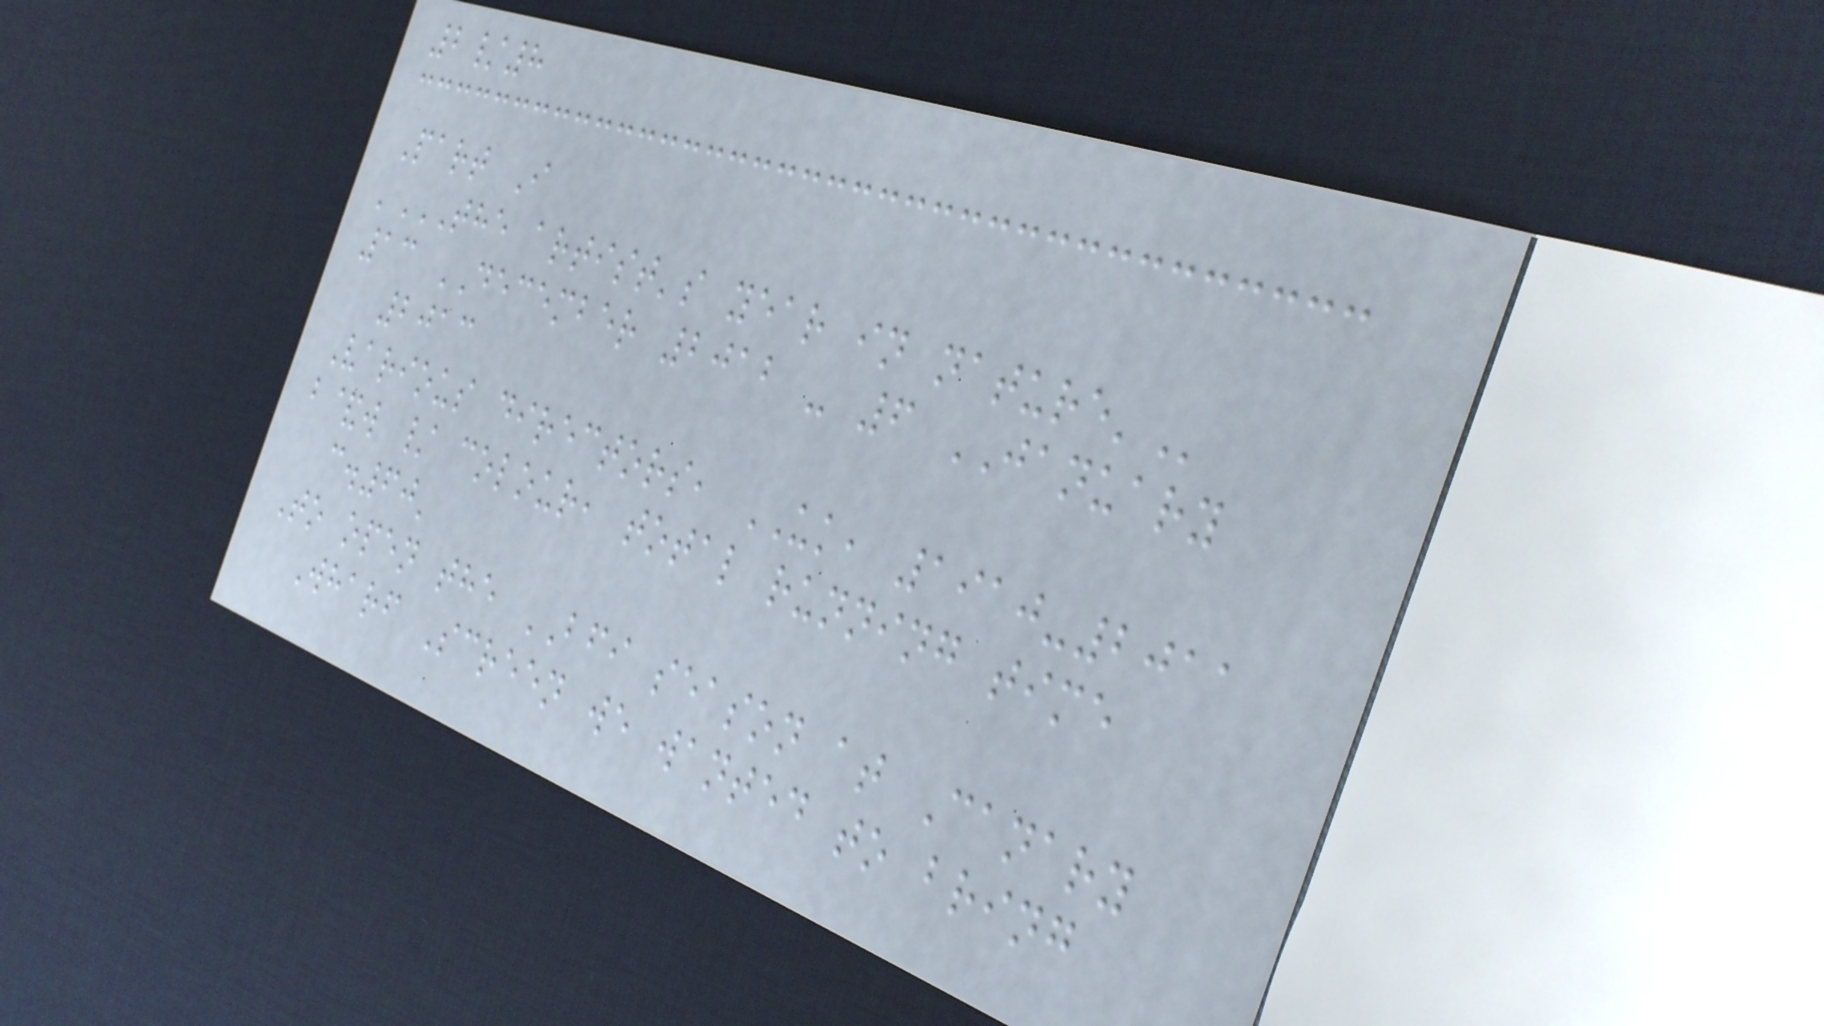2/8
Part I
'THE ARTIST'S YEAR IN NATURE'
13 DECEMBER 2012 - 6 JANUARY
2013
Various directors, UK, 1910-2011
b&w / colour, total running time
c.60'
To open the BFI season at Canary
Wharf Screen we wanted to bring
